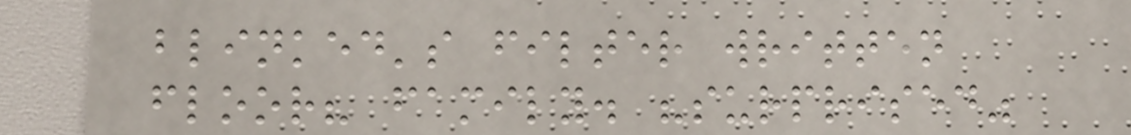blinked's filter written
floor? family. "surprised"
